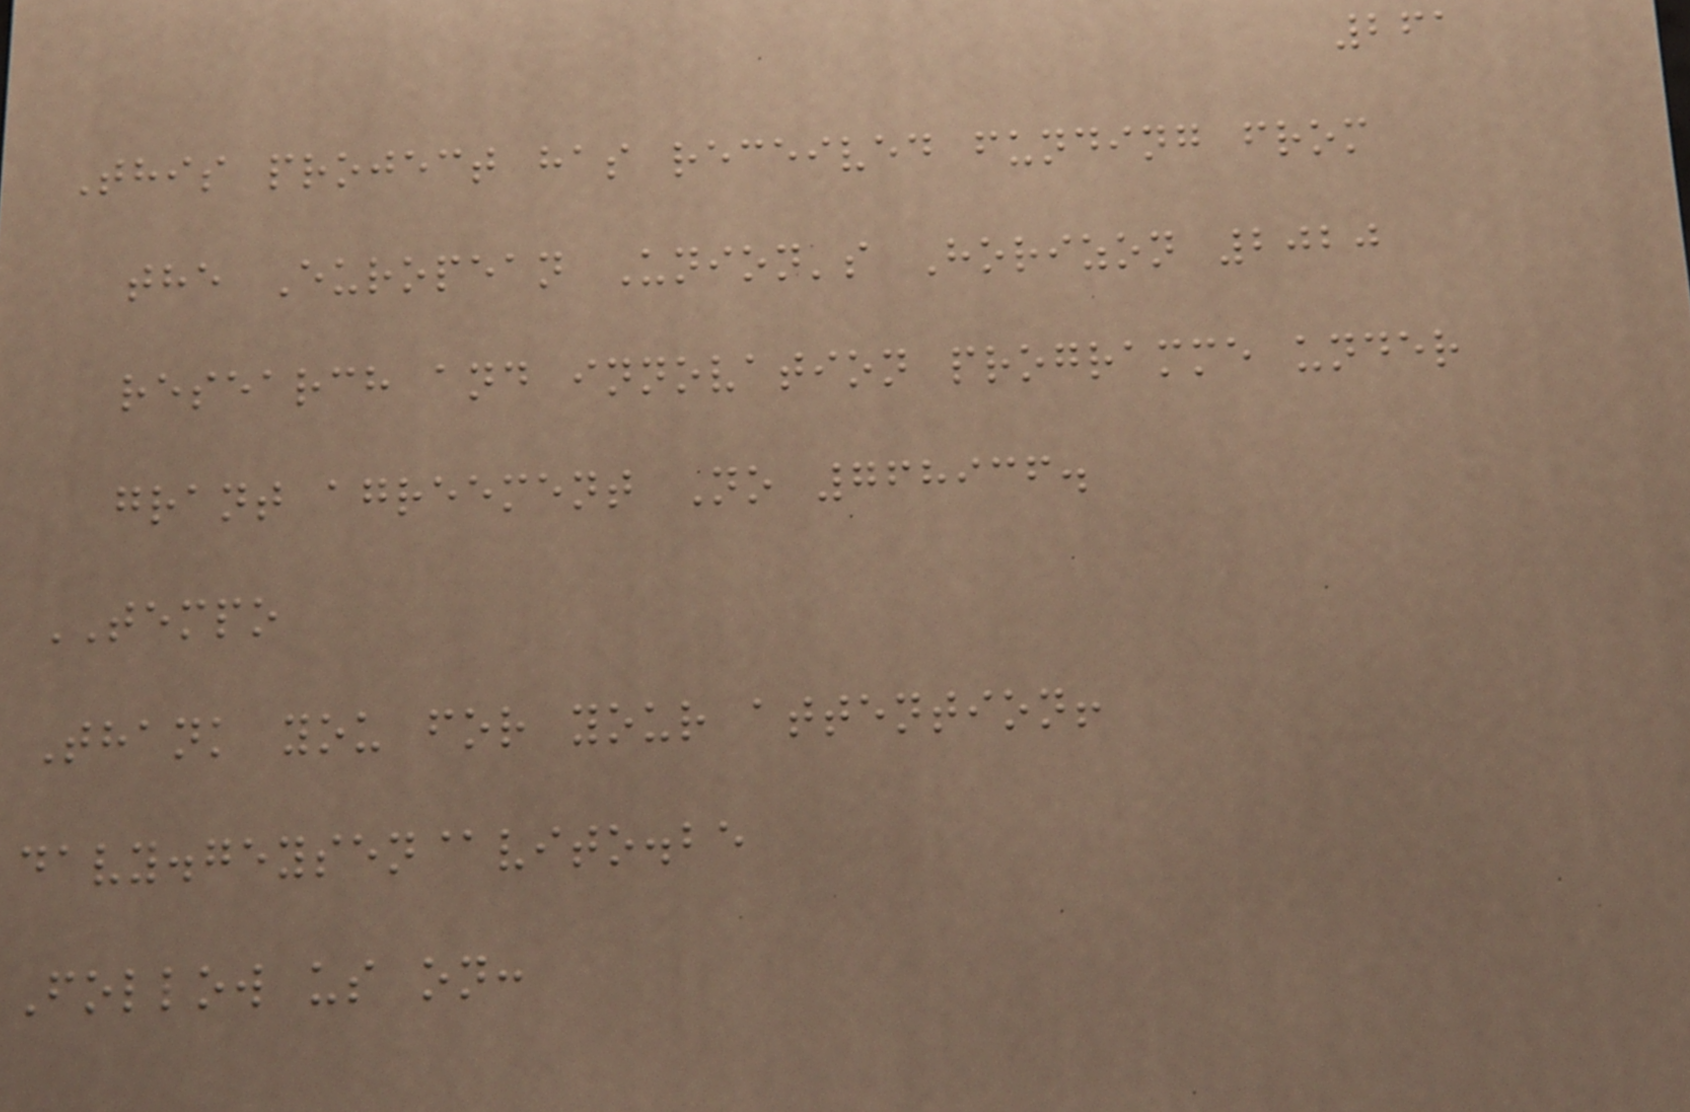261
This project has received funding from
the European Union's Horizon 2020
research and innovation programme under
grant agreement No 768936.
TEMPO
Thank you for your attention!
davy.geysen@vito.be
Follow us on:
